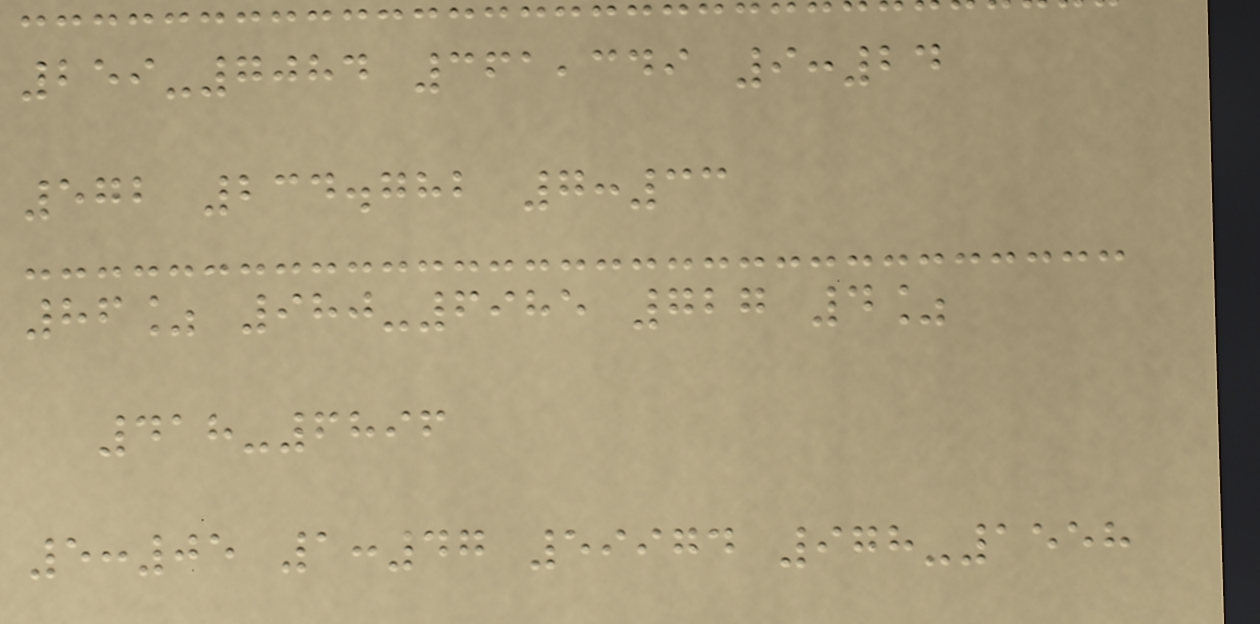259-7084 361,349 9:24
572 234.782 7:33
86% 980-6985 727 4%
418-6896
5:05 1:47 59974 978-1558
